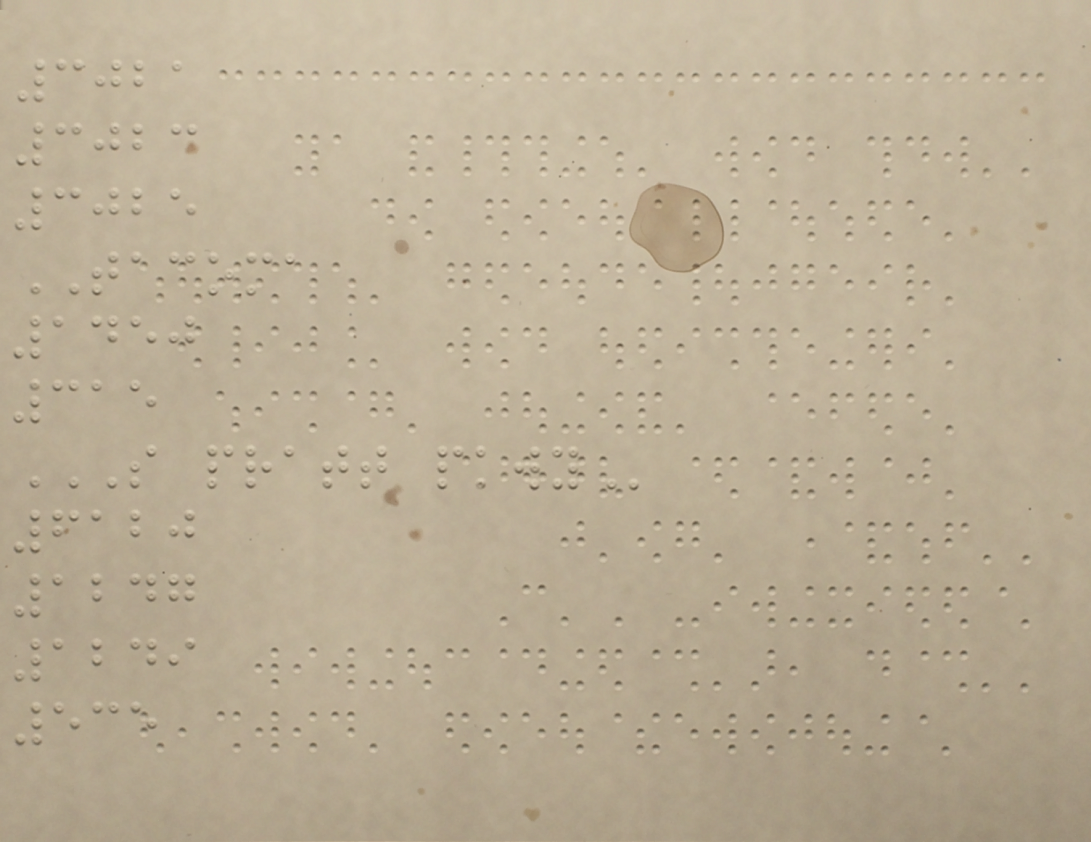3021
3023
3025
TACOMA
1450
315
S PRATT PKWY
6120
1247
1249
535
